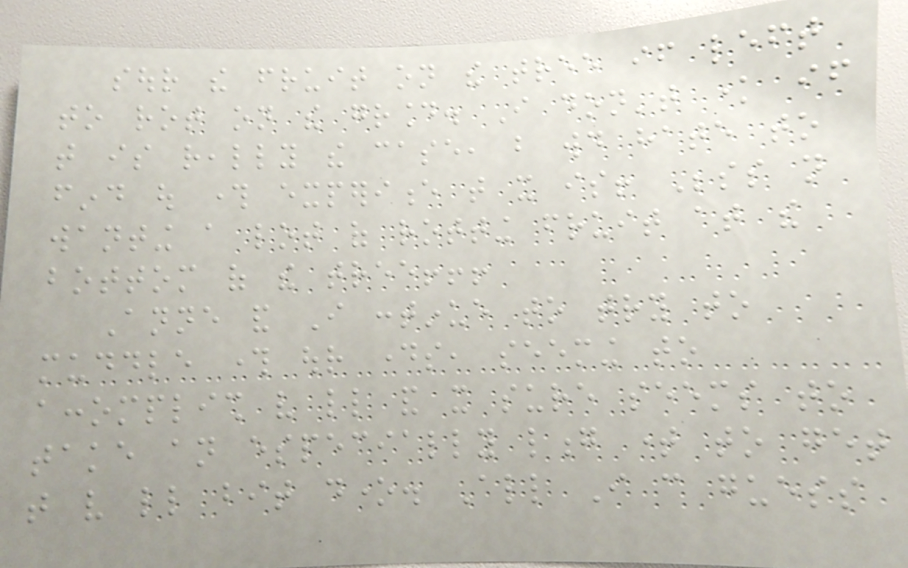sour the fruit on the tree if left
to rot on the ground. I don't know if
that is really the case, but would hate to
find out through experience that it is! Besides not
wanting a lot of rotting fruit at the
bottom of the tree!!!
Anne and I continue to try to
muddle through our days, seeming to
accomplish very little and it sure seems to
take an especially long time to get
that very little bit done. All I can guess
